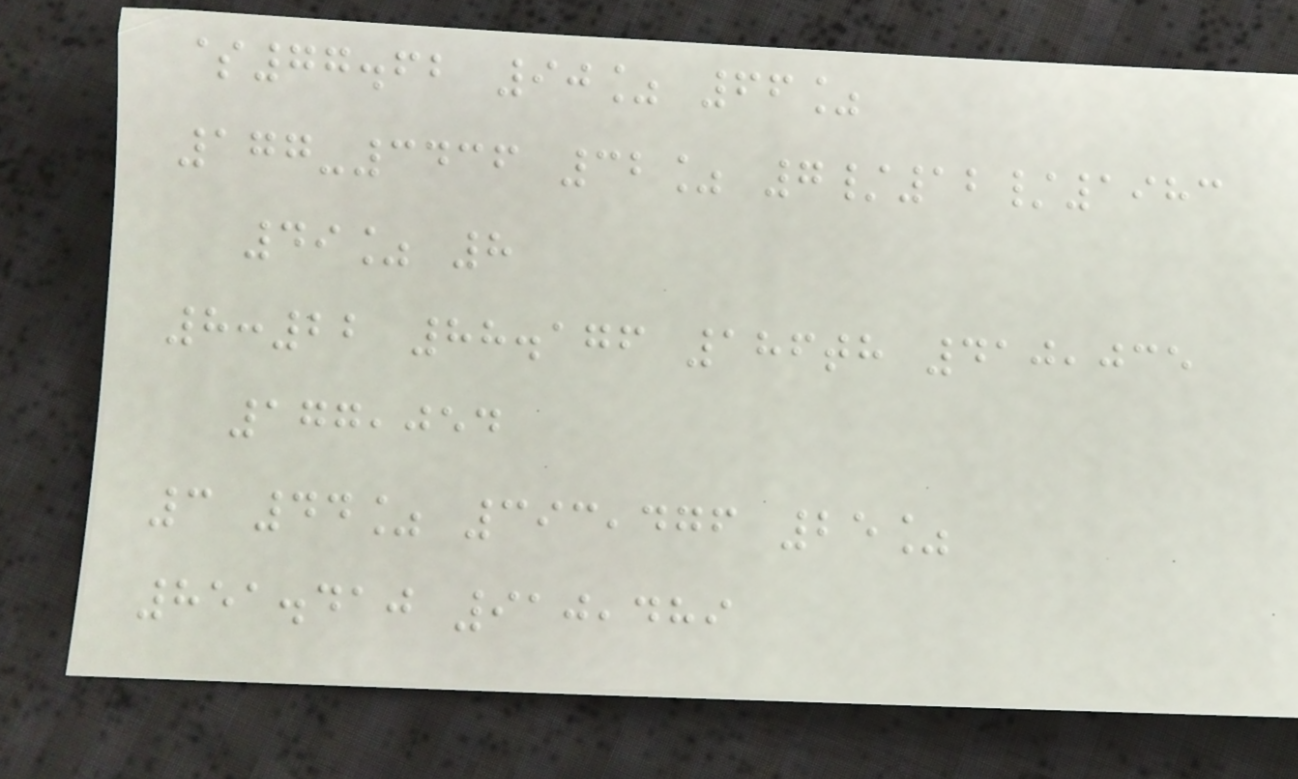$77.62 90% 66%
177-3436 32% 7/12/1983
49% 8
8:22 88.176 186th 410,035
177,054
3 44% 393,476 25%
851.410 910,489
